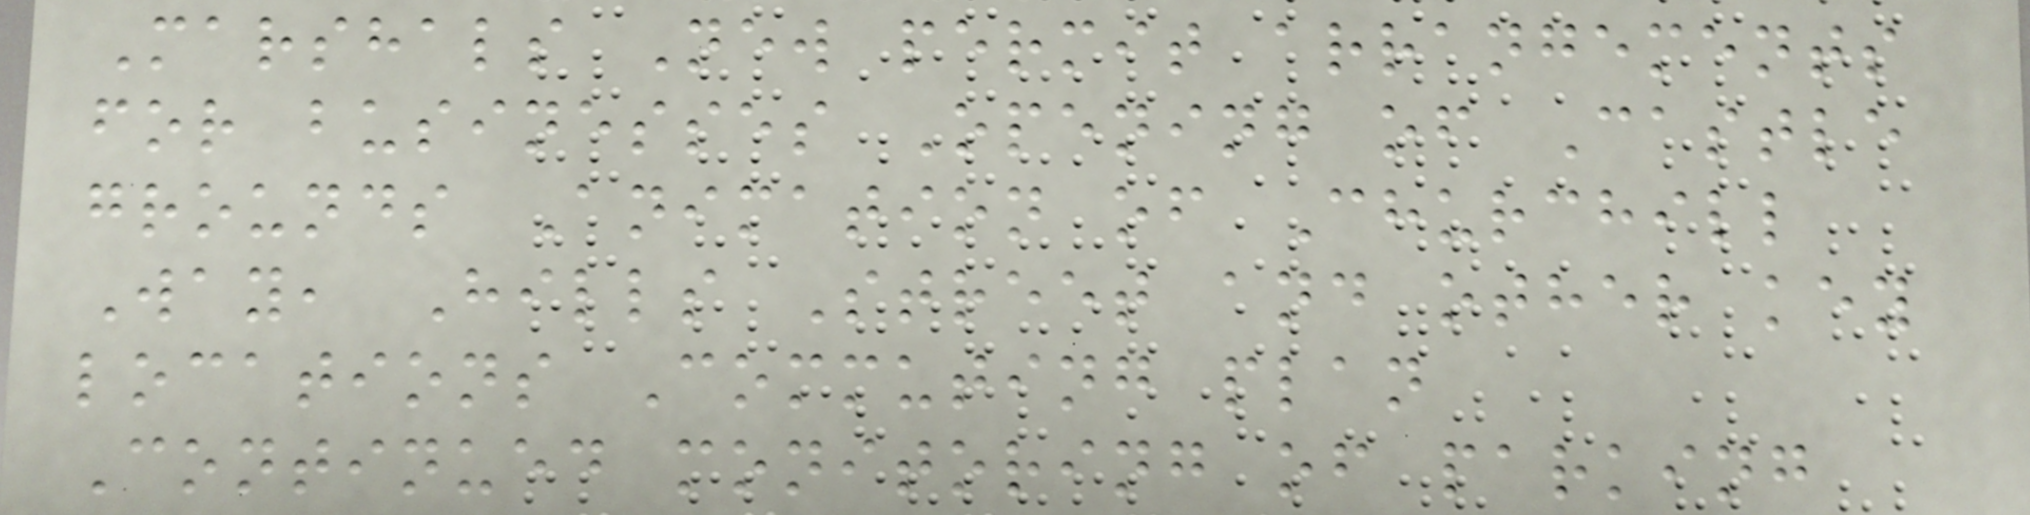Marshals New permit arrangements
for businesses Opening of Castle
grounds Animation of Churchill
Way, Hills Street and other key
locations Commuting plan
Continued monitoring of parking
